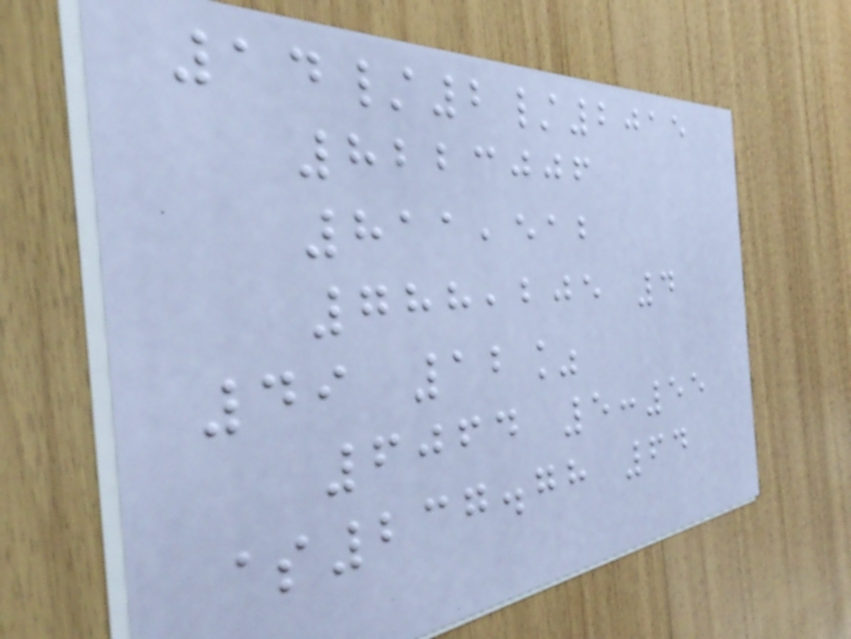14/2/2015
8223006
811,512
788,205 4
49 12%
6064 5:55
$237.78 64
